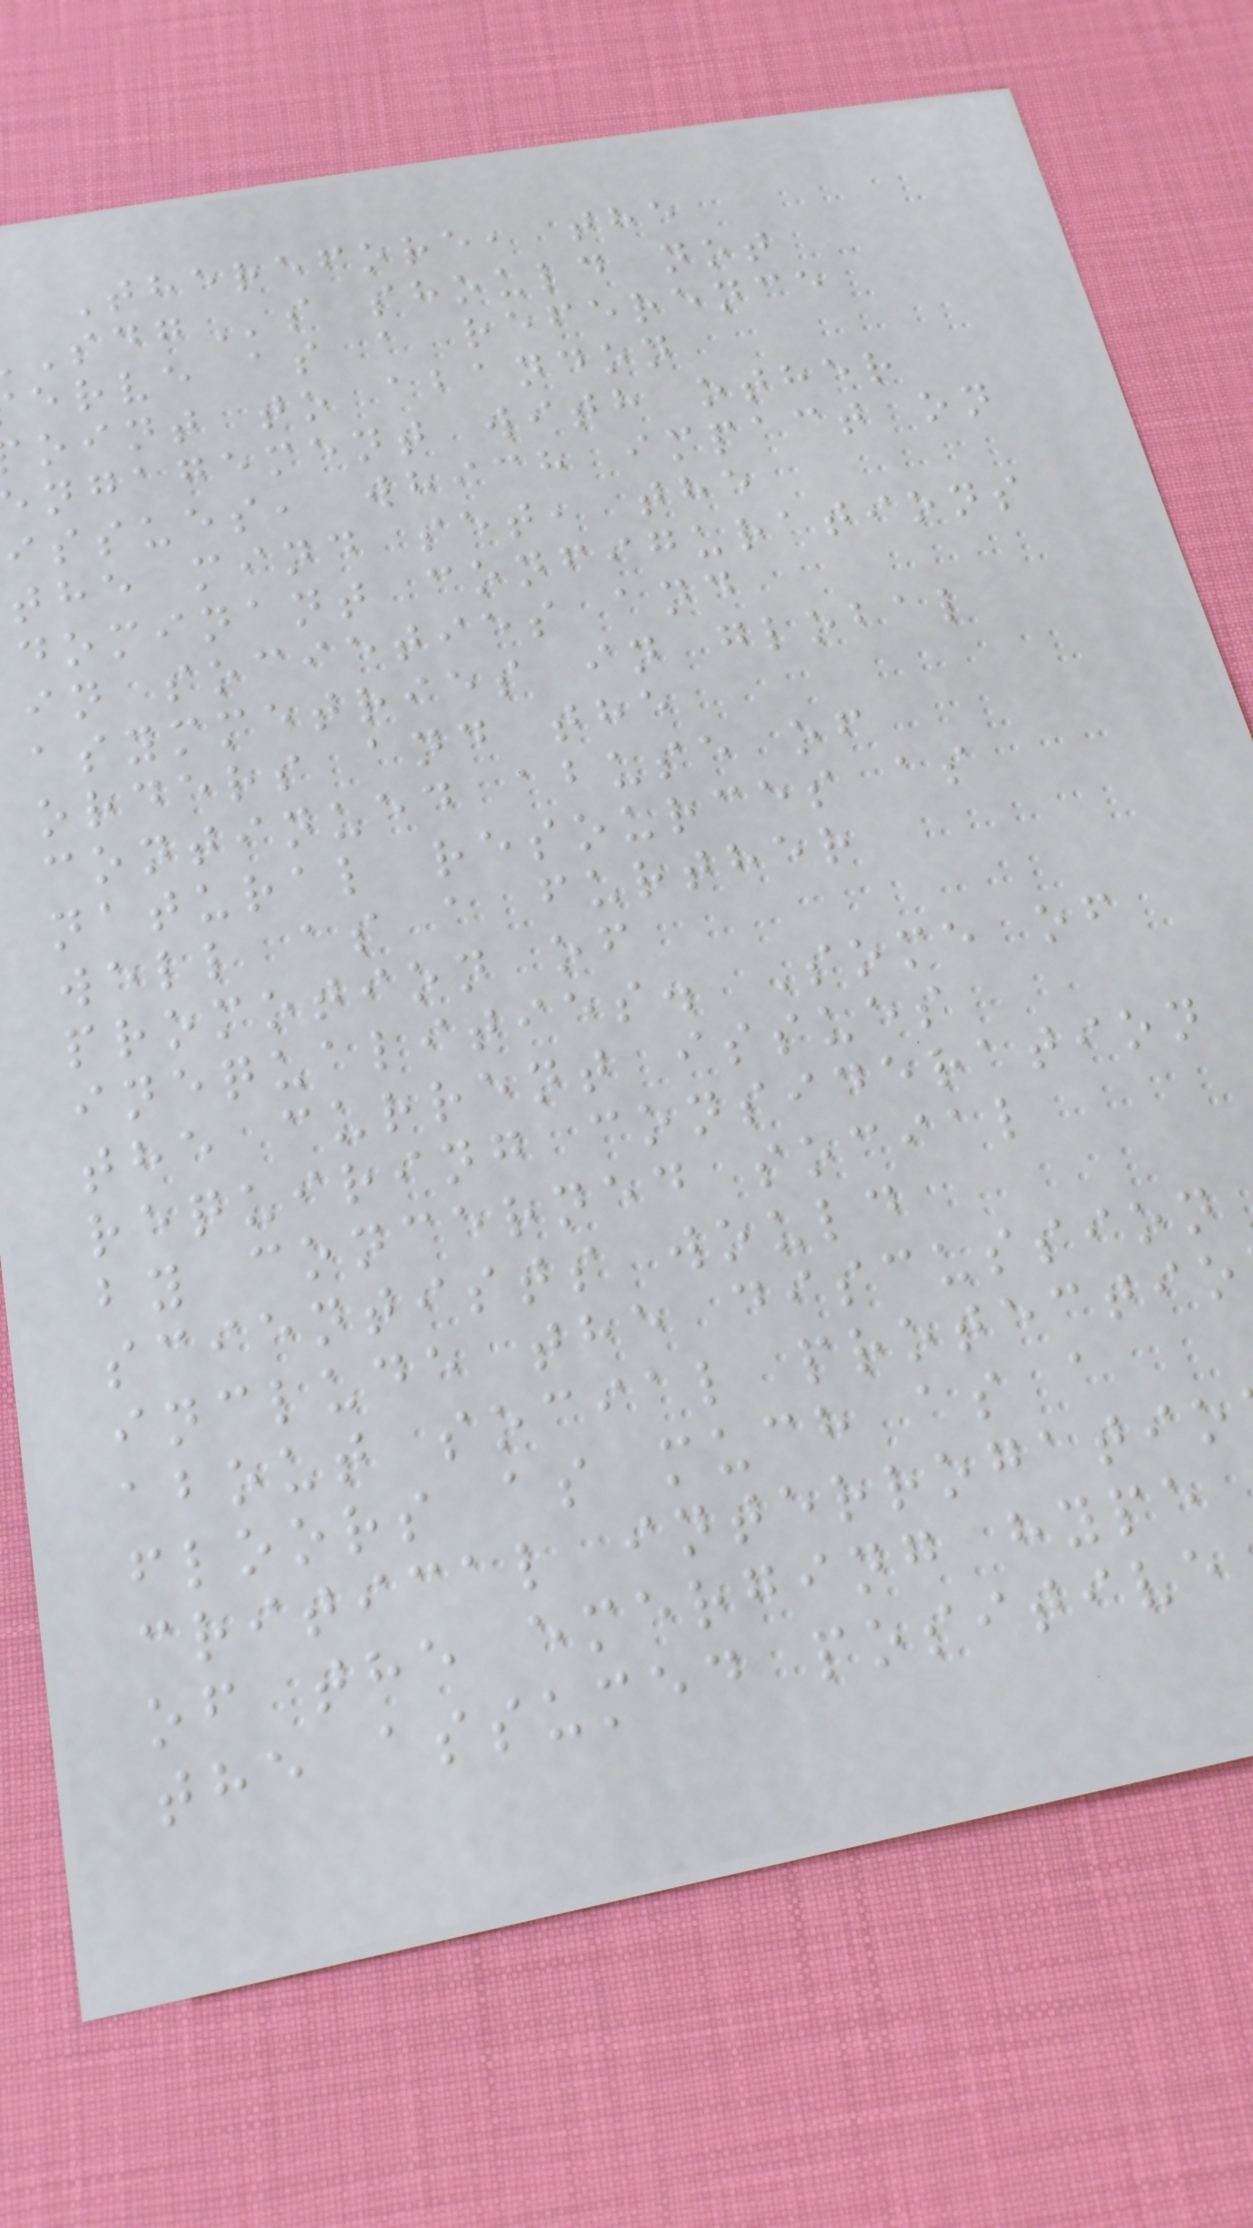Therefore, the
s should not
erve as a reference
oint to abandon
ngagement with other
issues, which impact on
the mind set, the
dominant configurations
in societies and
asymmetries in global
orders and the
continued abuse of
natural resources as
well as a further
promotion of
inequalities. Some of
the current issues
requiring consideration
by concerned social
scientists would
include the discussion
about social protectio
floors as much as a
critical interrogatio
of the emerging hype
the assumed positive
